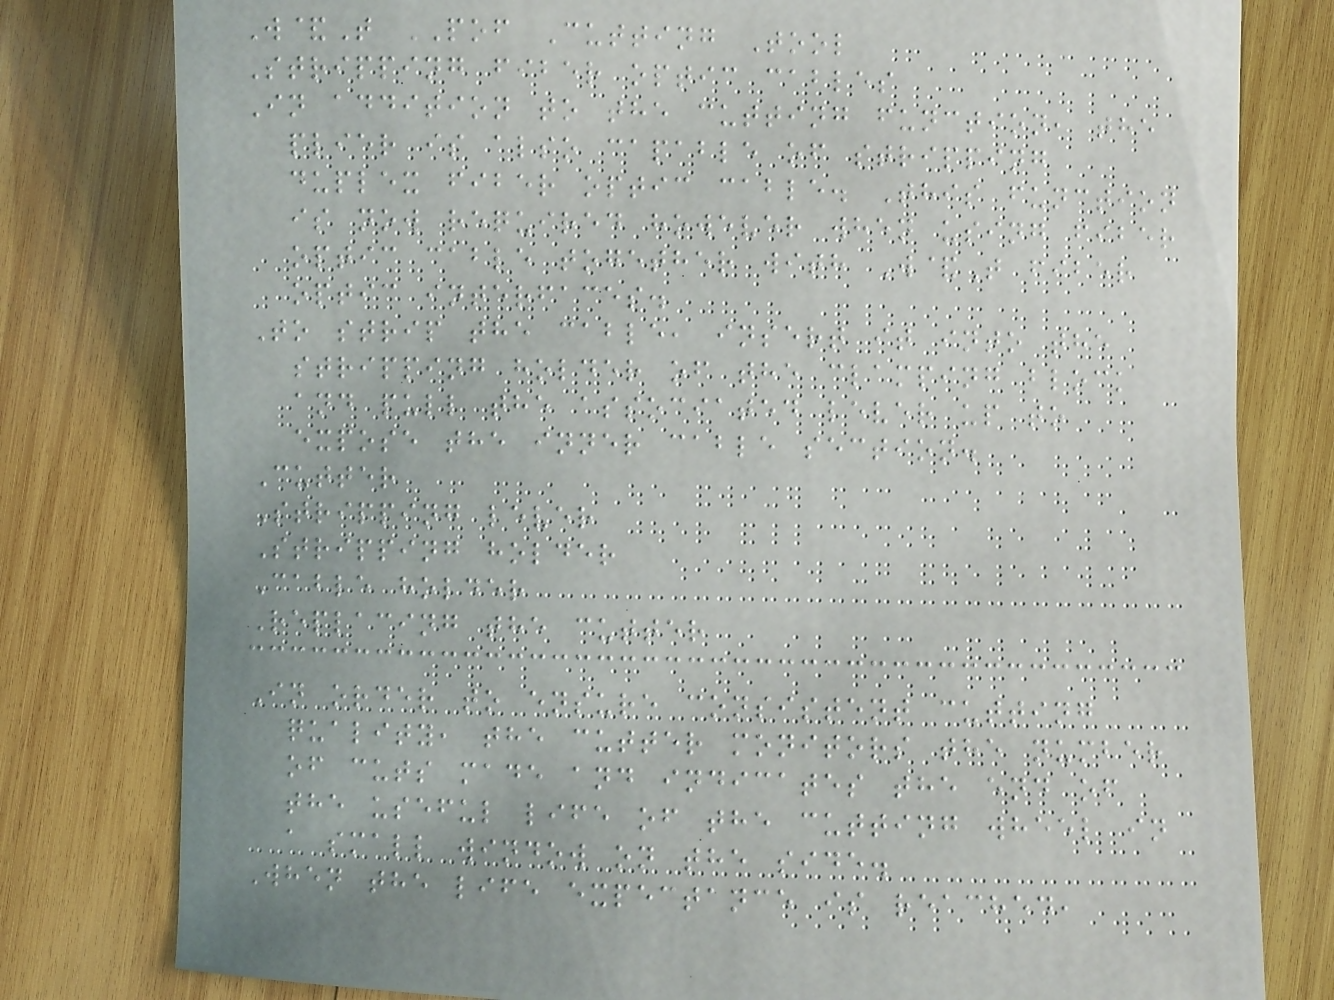W&T POF Cutting Tool
Stripping fiber optic cables
In addition to the cutting function, the
plier is also capable of stripping
duplex fiber optic cable. This function
is now required however when using fiber
optic cable together with W&T fiber
optic interfaces.
To strip the cable, insert it into the
stripping holder of the clamping block
and pull the associated lever up to
expose the inner cable section.
Cutter
Stripping lever
Stripping holder
Cable holder
Replacing the cutter
In order to ensure consistent cutting
quality, the cutter monitors the number
of cuts made and indicates the end of
the useful life of the cutting wheel in
a small window on the side.
When the life expectance is reached,
